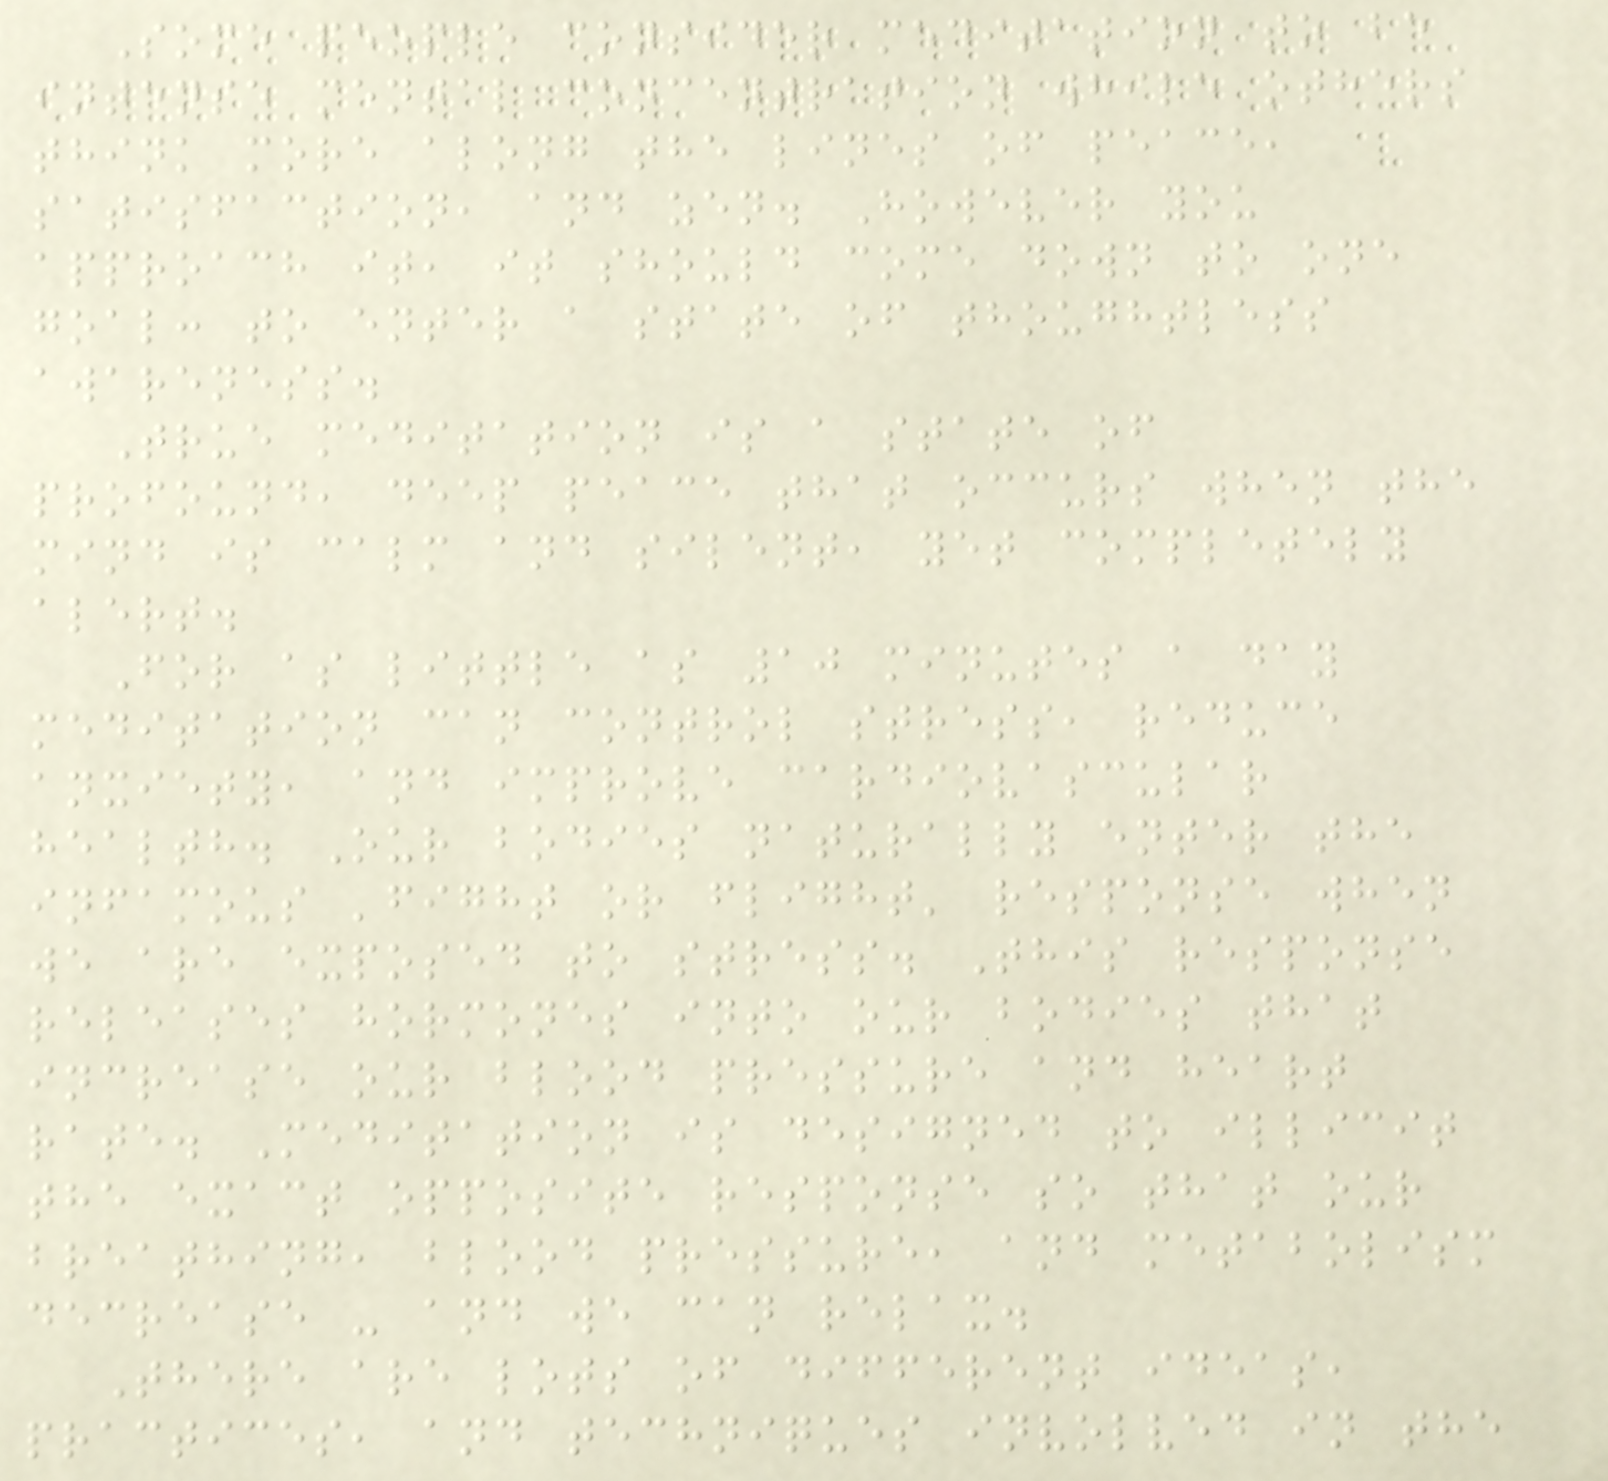Some people consider meditation to be
intense mental concentration while others
think more along the lines of peace,
satisfaction, and zen. However you
approach it, it should come down to one
goal: to enter a state of thoughtless
awareness.
True meditation is a state of
profound, deep peace that occurs when the
mind is calm and silent, yet completely
alert.
For as little as 10 minutes a day
meditation can control stress, reduce
anxiety, and improve cardiovascular
health. Our bodies naturally enter the
infamous 'fight or flight' response when
we are exposed to stress. This response
releases hormones into our bodies that
increase our blood pressure and heart
rate. Meditation is designed to illicit
the exact opposite response so that our
breathing, blood pressure, and metabolism
decrease - and we can relax.
There are lots of different ideas,
practices, and techniques involved in the
